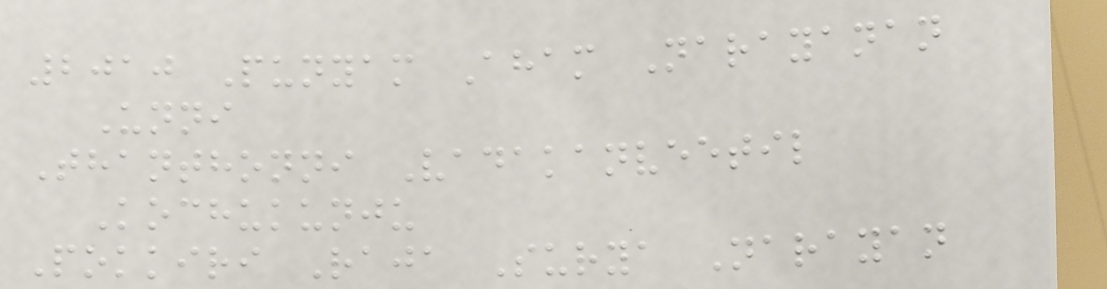2010 Punyam Aham Narayanan
Unni
Thanthonni Vadakanveetil
Kochukunju
Pokkiri Raja Surya Narayan
